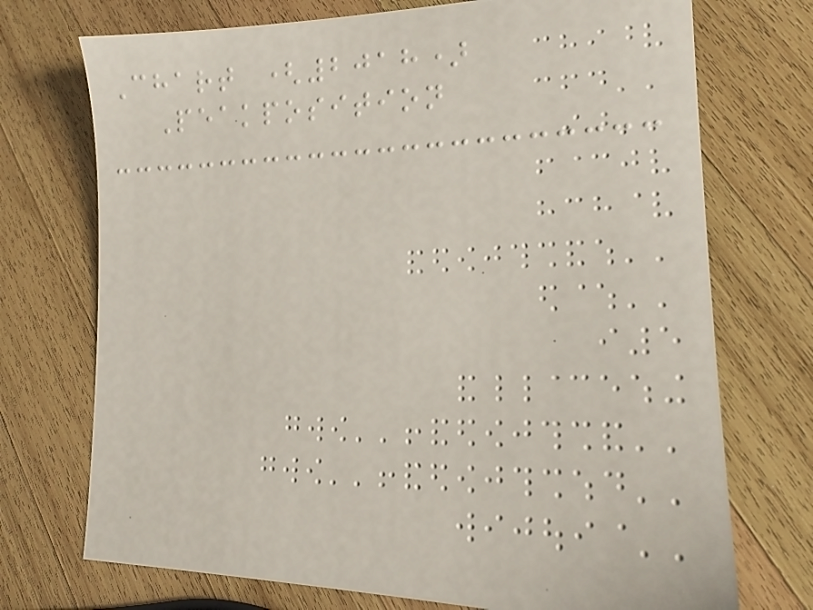Chart (2018)
Peakposition
